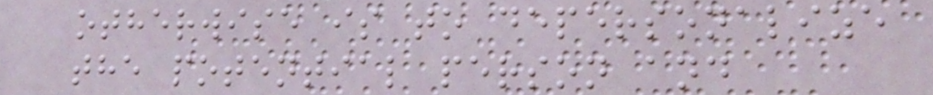otherwise is to depersonalize
the potential person and
